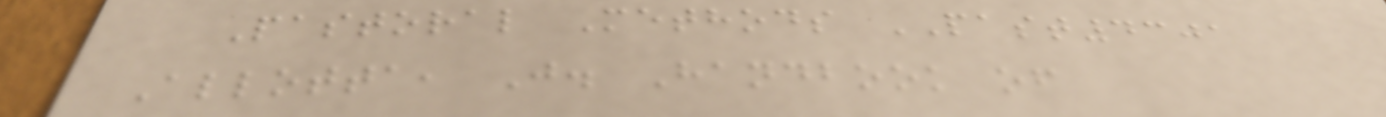Pastoral Methods PAST4301
Allotta, J. Handbook of
